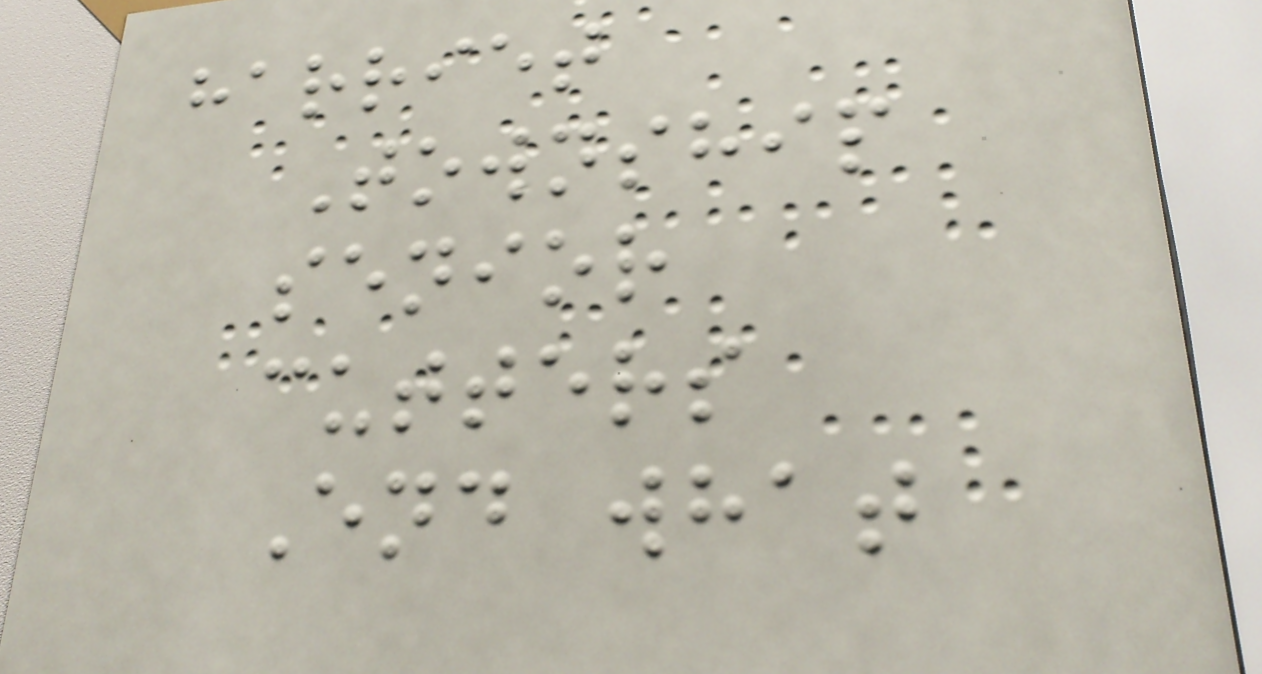harriet
Township
senior
cutters
End what
